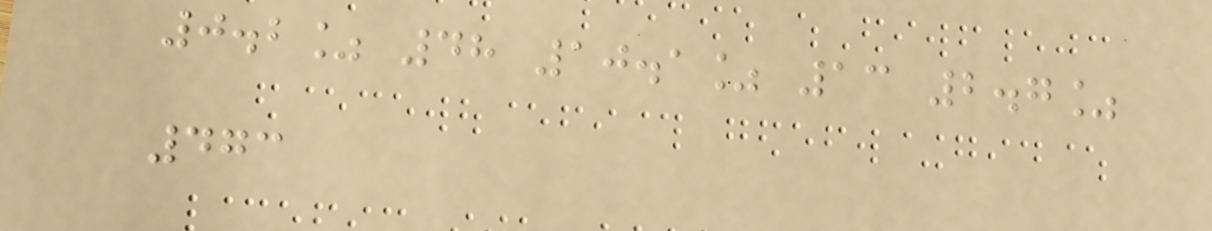0.2% 48 10.1% 13 2.7%
473
